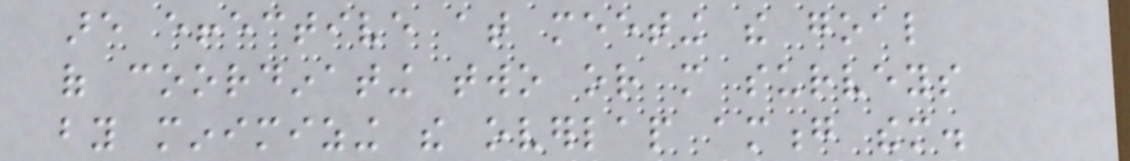are effective at meeting the goal
of coordinating two or more surveys
by minimizing the overlap among them.
